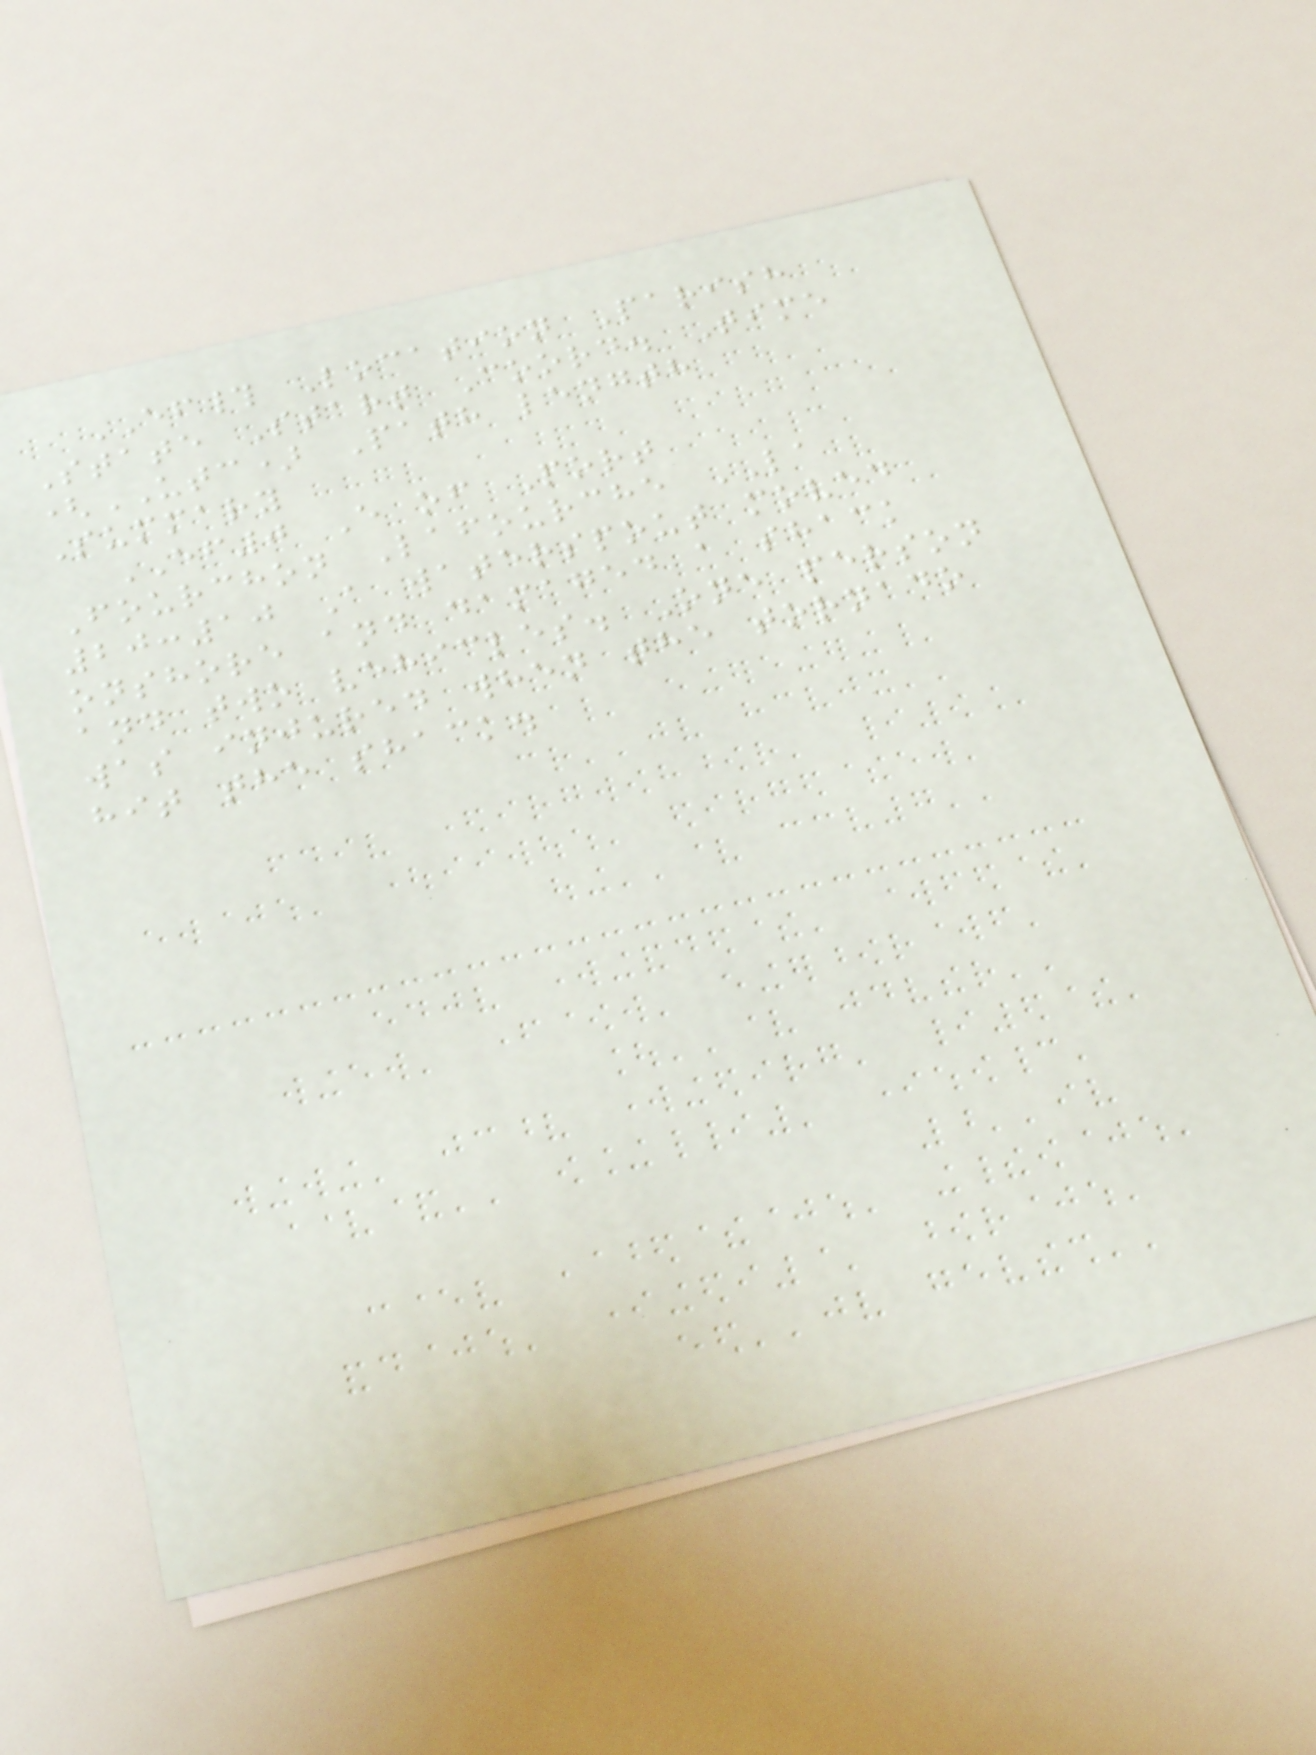EF# Location Parish
State Start Coord. Time
(UTC) Path length
Summary
EF0 E of Port
Fourchon Lafourche LA
20:10 A waterspout moved
onshore and damaged a shack
and two vehicles. One person
was injured when the tornado
hit the shack.
